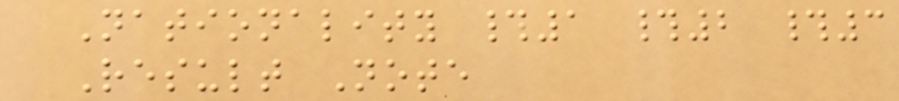Nationality #1 #2 #3
Result Note
